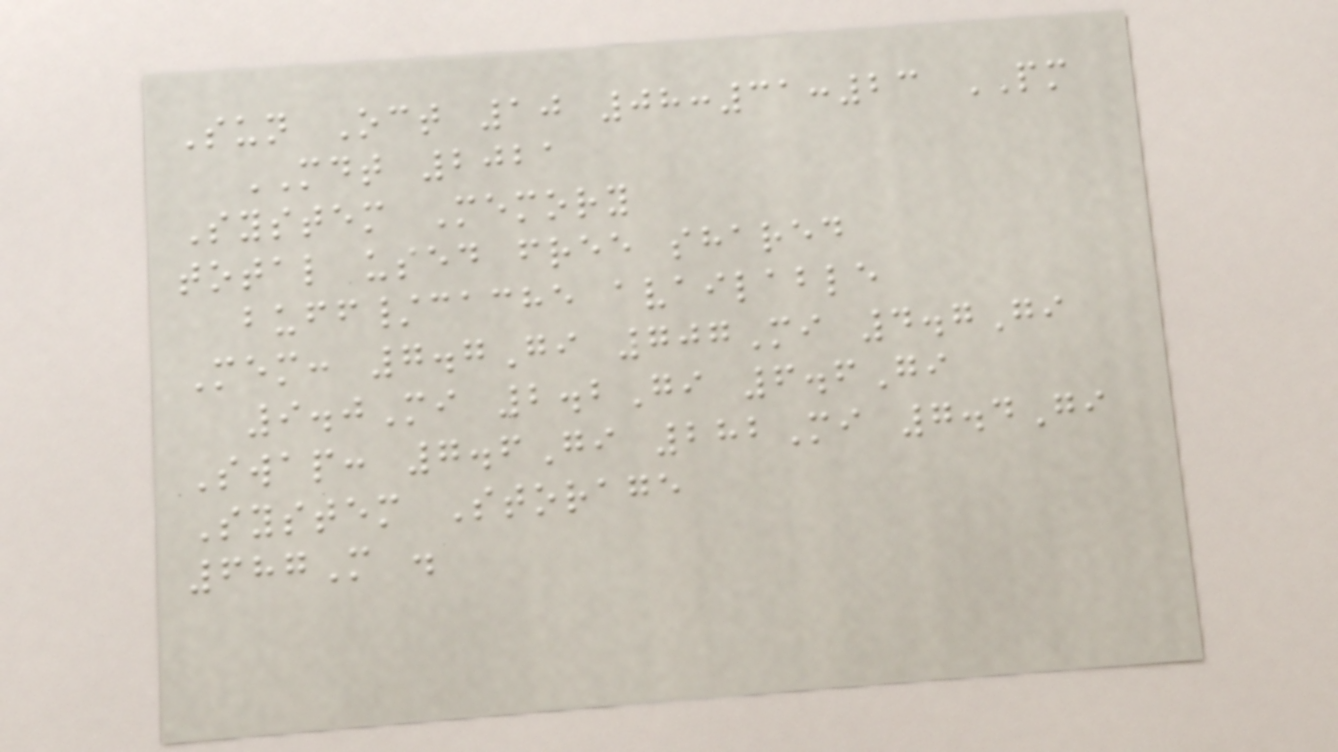Sun Oct 10 08:31:23 PM
MDT 2021
System Memory
total used free shared
buff/cache available
Mem: 7.7Gi 707Mi 4.7Gi
9.0Mi 2.2Gi 6.6Gi
Swap: 7.6Gi 282Mi 7.4Gi
System Storage
687M .
